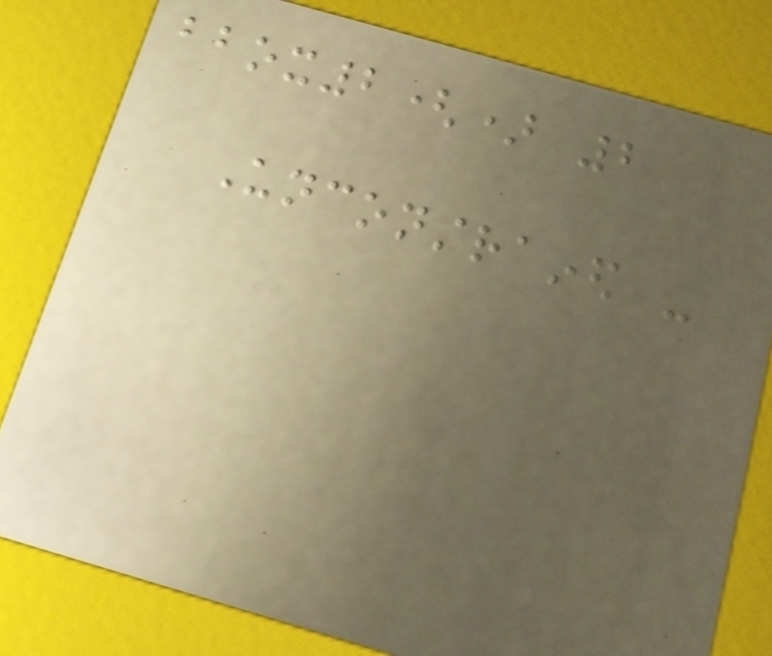bbox2() 2
Unconstrained -
